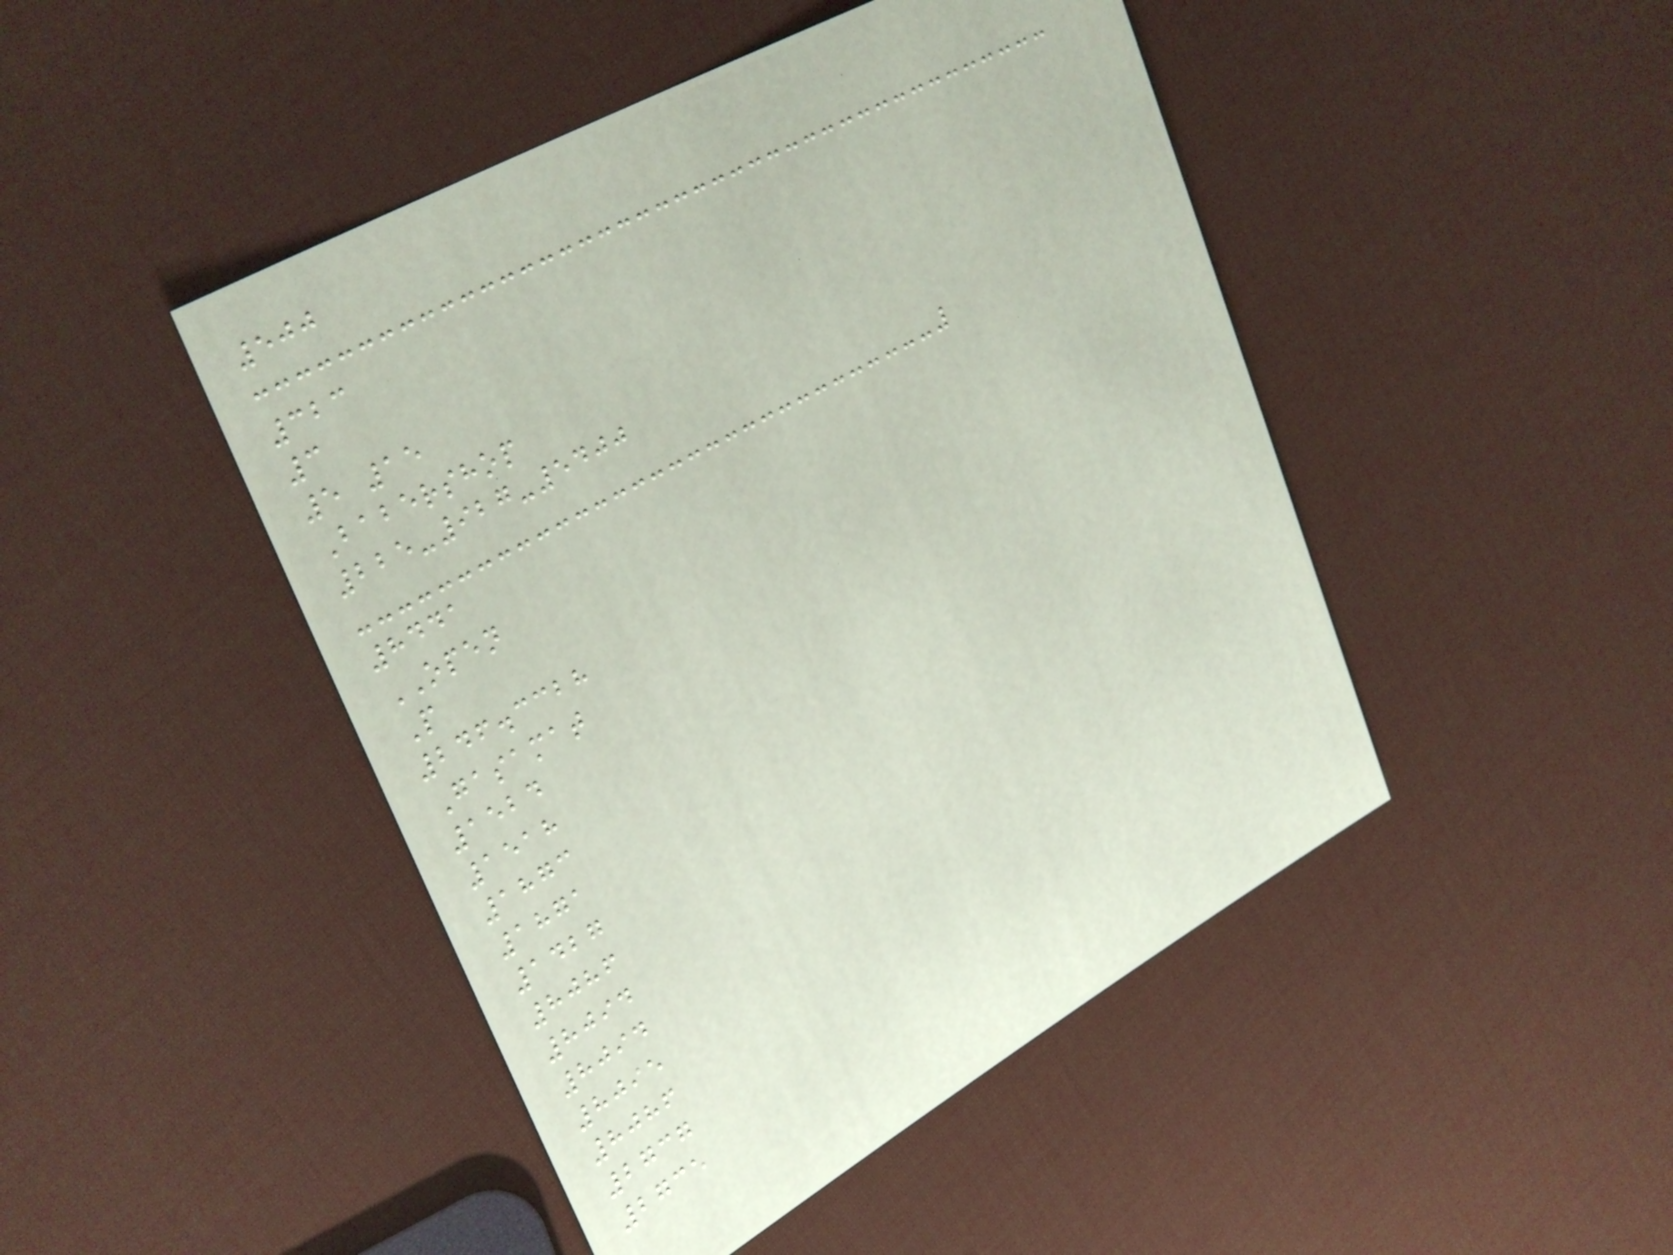500
323
3
5 15
Babershop
225-927-5400
8441
OPEN
P
246.3328
Gasamat
1524
1518
1873
1871
1427
8086
8094
8094
8095
8086
2737
2735
